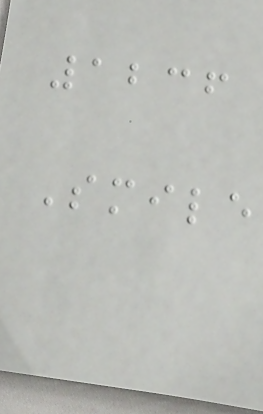1236
Smile
